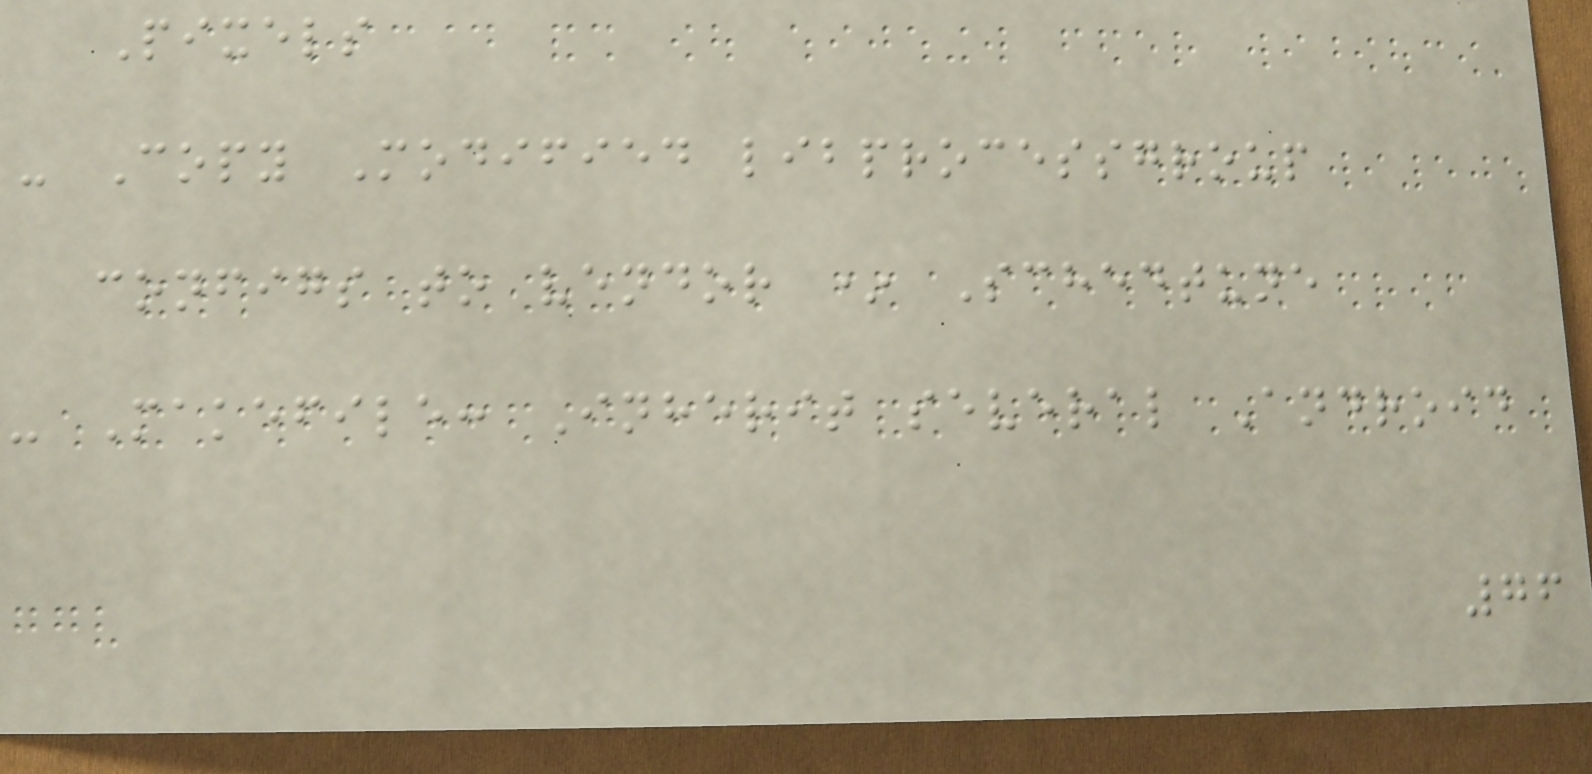Pixels
- Copy Modified libprocessgroup
configs to vendor * Schedtune
- Makefile: Inherit several Android
76
